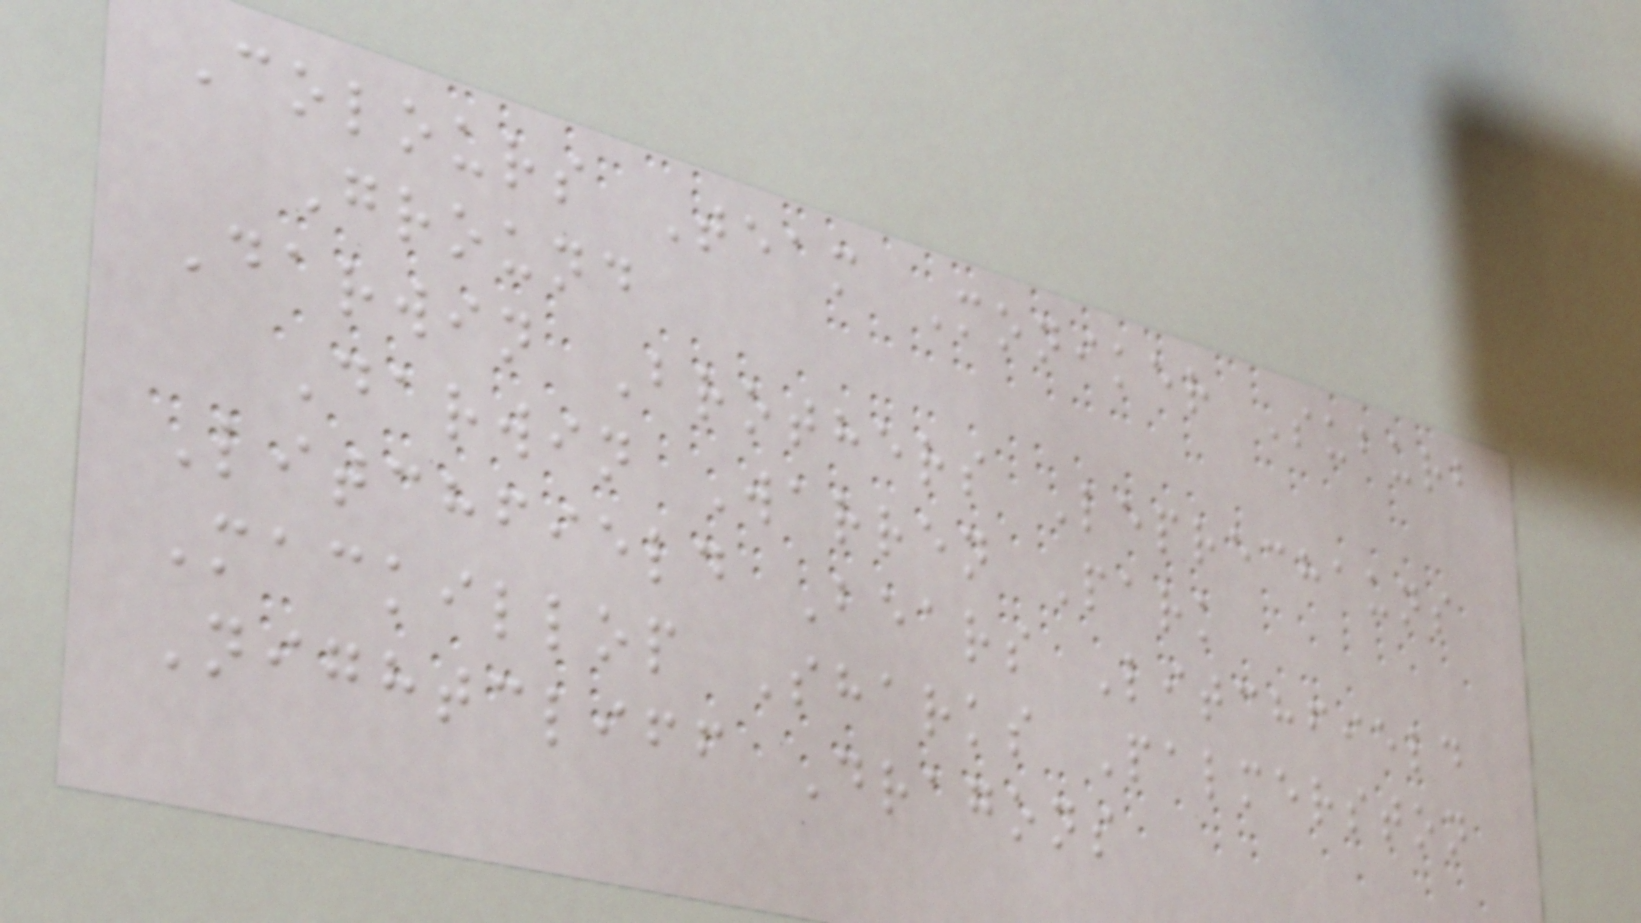Colours Team Moniker Suburb
Ground
Darwin Brothers Leprechauns
Darwin Warren Park
Litchfield Bears Litchfield
Mackillop Sharks Palmerston
Nightcliff Dragons
